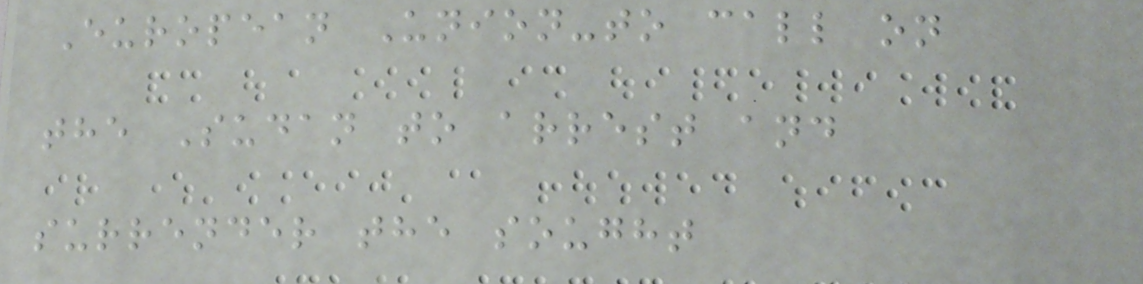European Union-to call on
the Sudan to arrest and
surrender the sought
